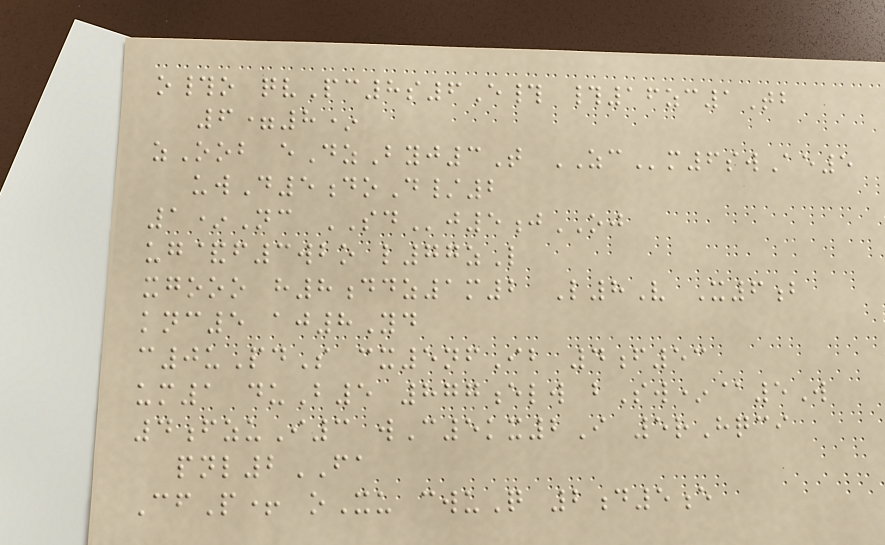o#o qvPc8s6E# #16zc1Tb
6=8*
zOob eDzByj3T ZCm6swAe5
uwD5doD/2
1*Nc SDj5jOJ
ug&f3wbo l77zL
xgooo h8ddz1m2 L8V X6b
knc5 aj8Yd
c0uPdS cx5nfIb 4f53
um1 duB5 877elw bSw*@5W
4fzuI3 wC5kx2I 5rHqci
pnl2FA
CfP+ oXu cwuQ 2d5e
